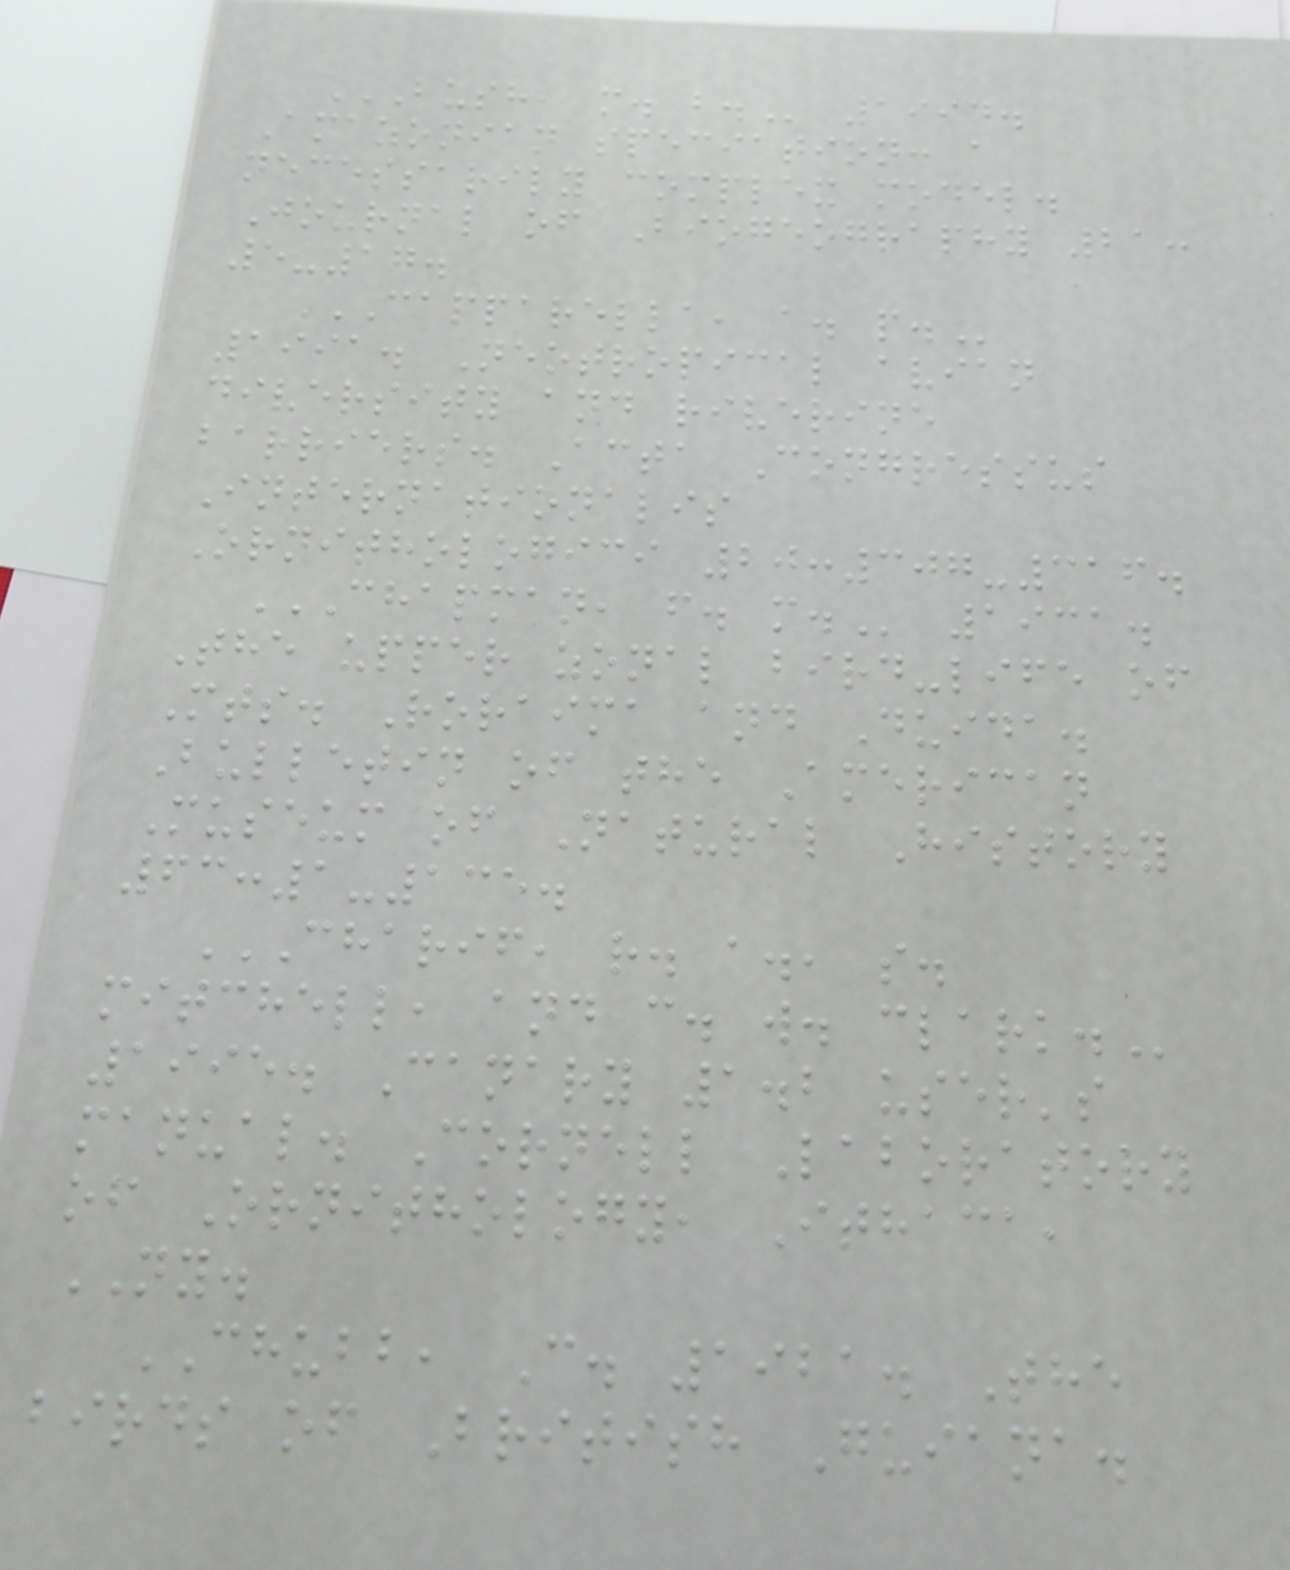BUSH, M. B. 1994.
Amazonian speciation: a
necessarily complex model.
Journal of Biogeography 21:
5-17.
CAPPARELLA, A. P.
1991. Neotropical avian
diversity and riverine
barriers. Acta Congressus
Internationalis
Ornithologici 20:307-316.
CHAPMAN, F. M. 1931.
The upper zonal bird-life of
Mts. Roraima and Duida.
Bulletin of the American
Museum of Natural History
63:1-135.
CHARIF, R. A., S.
MITCHELL, AND C. W. CLARK.
1995. Canary 1.2 user's
manual. Cornell Laboratory
of Ornithology, Ithaca,
NY.
CHUBB, C. 1921. The
birds of British Guiana.
